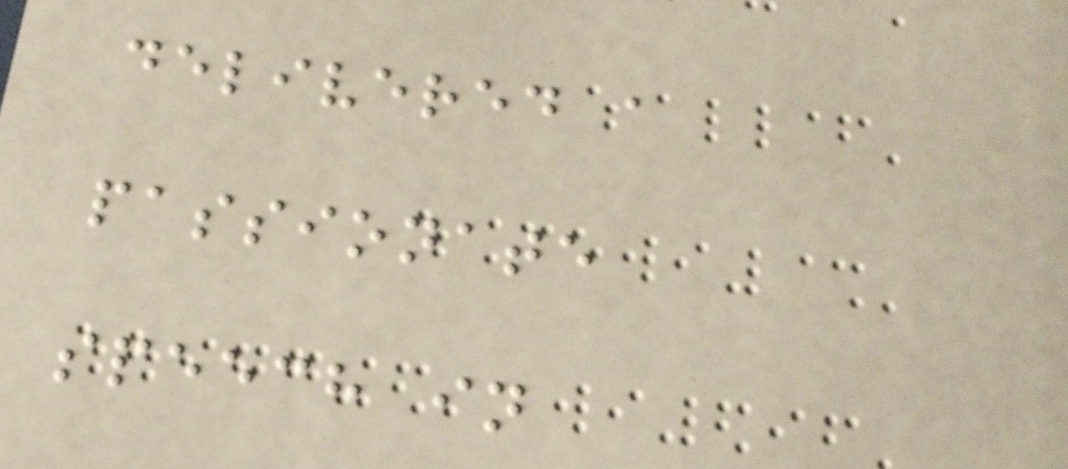delivered a
passionate
speech in
